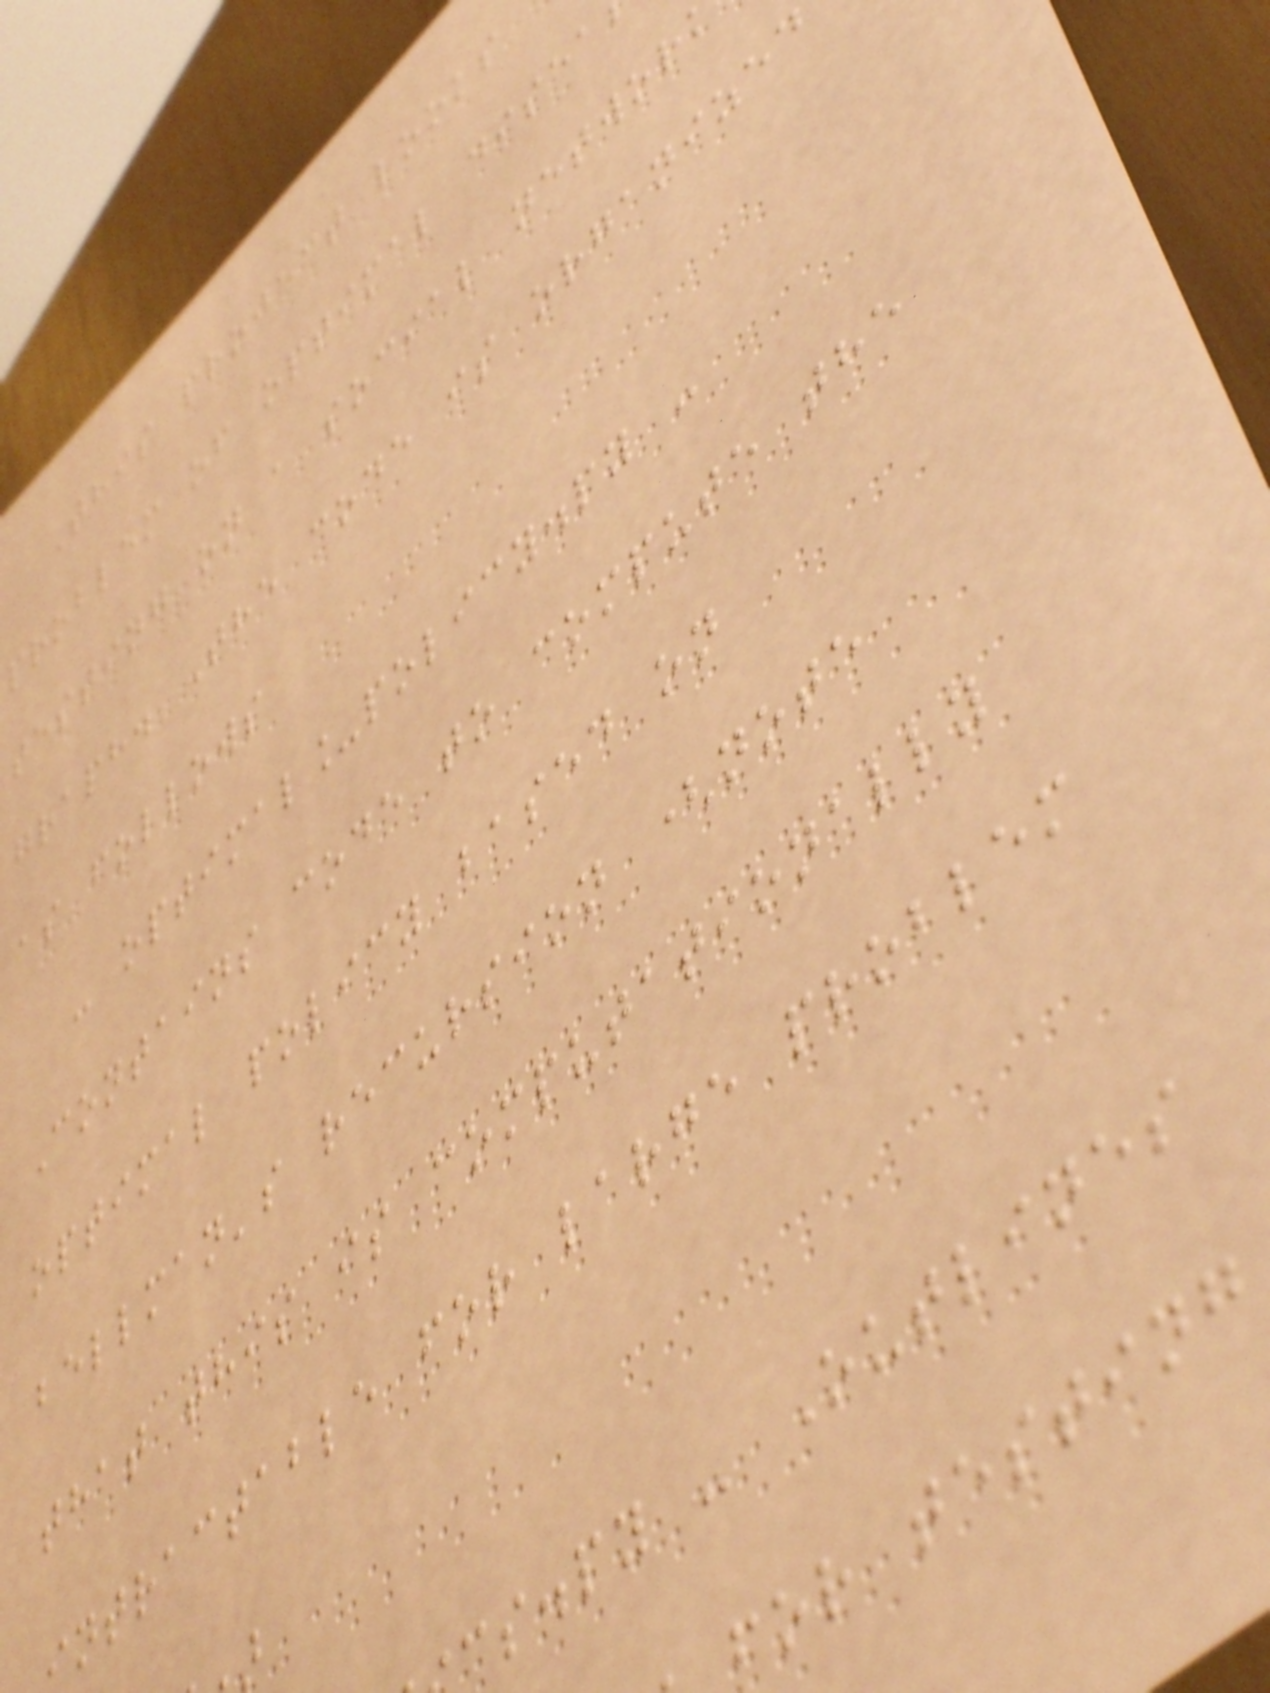This project looks
problem of optimal disea
testing on a social networ
graph. The code is organized
as follows
- optimal_policy.py -
Contains code to compute the
optimal policy based on
bellman's recursion (note
that this is computationally
ntractable for large problem
cs.py - Outlines
for testing
